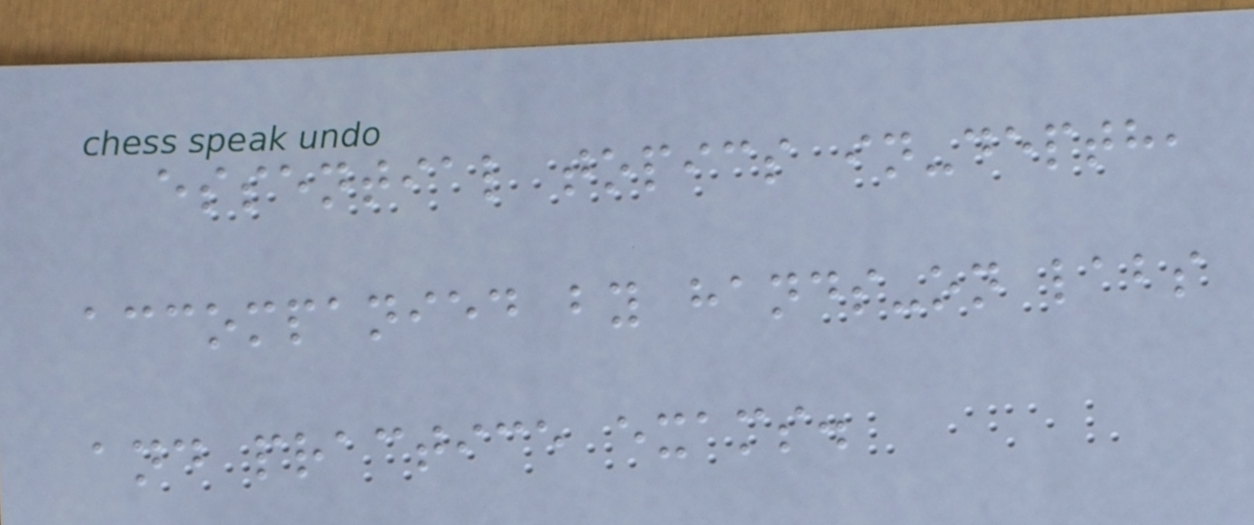essential topics in-depth,
accompanied by hands-on labs
and practice exams.
